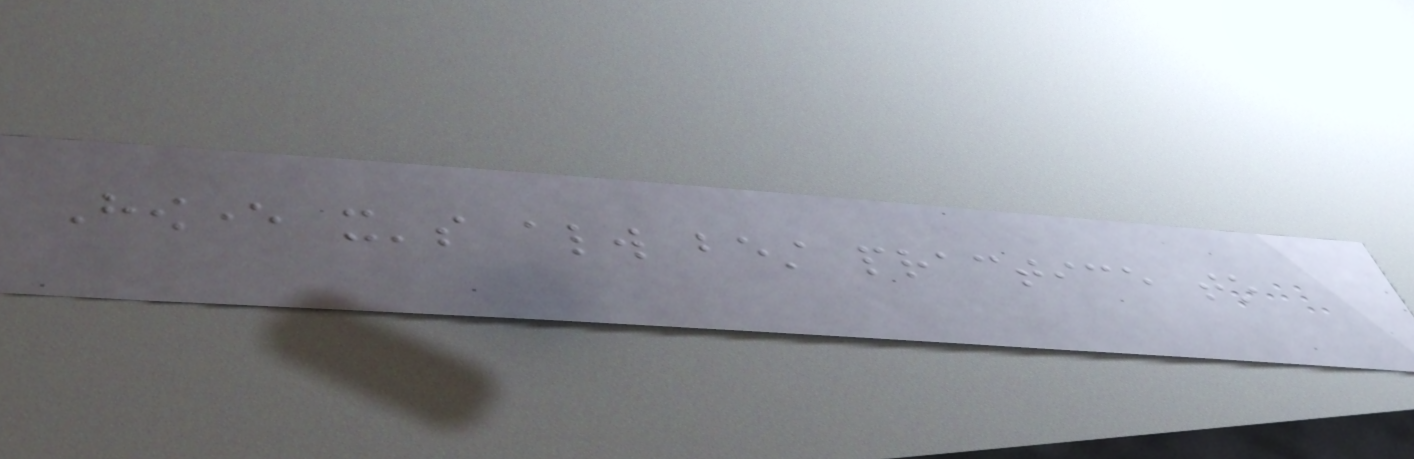However it's always best practice to
